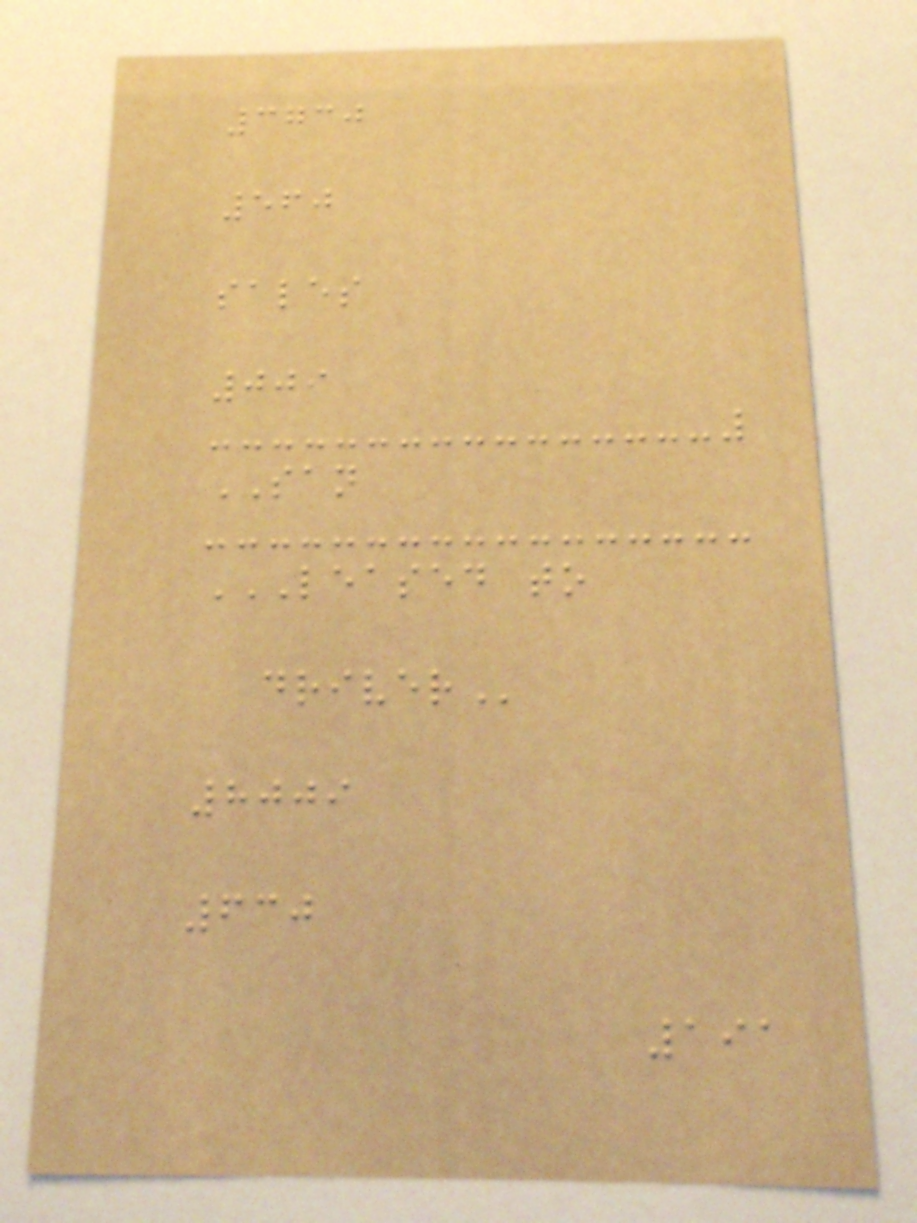3730
560
sales
009
SAN
LEASED TO
DRIVER
8009
630
191
